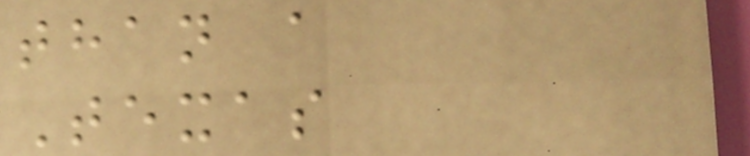than a
Texas
